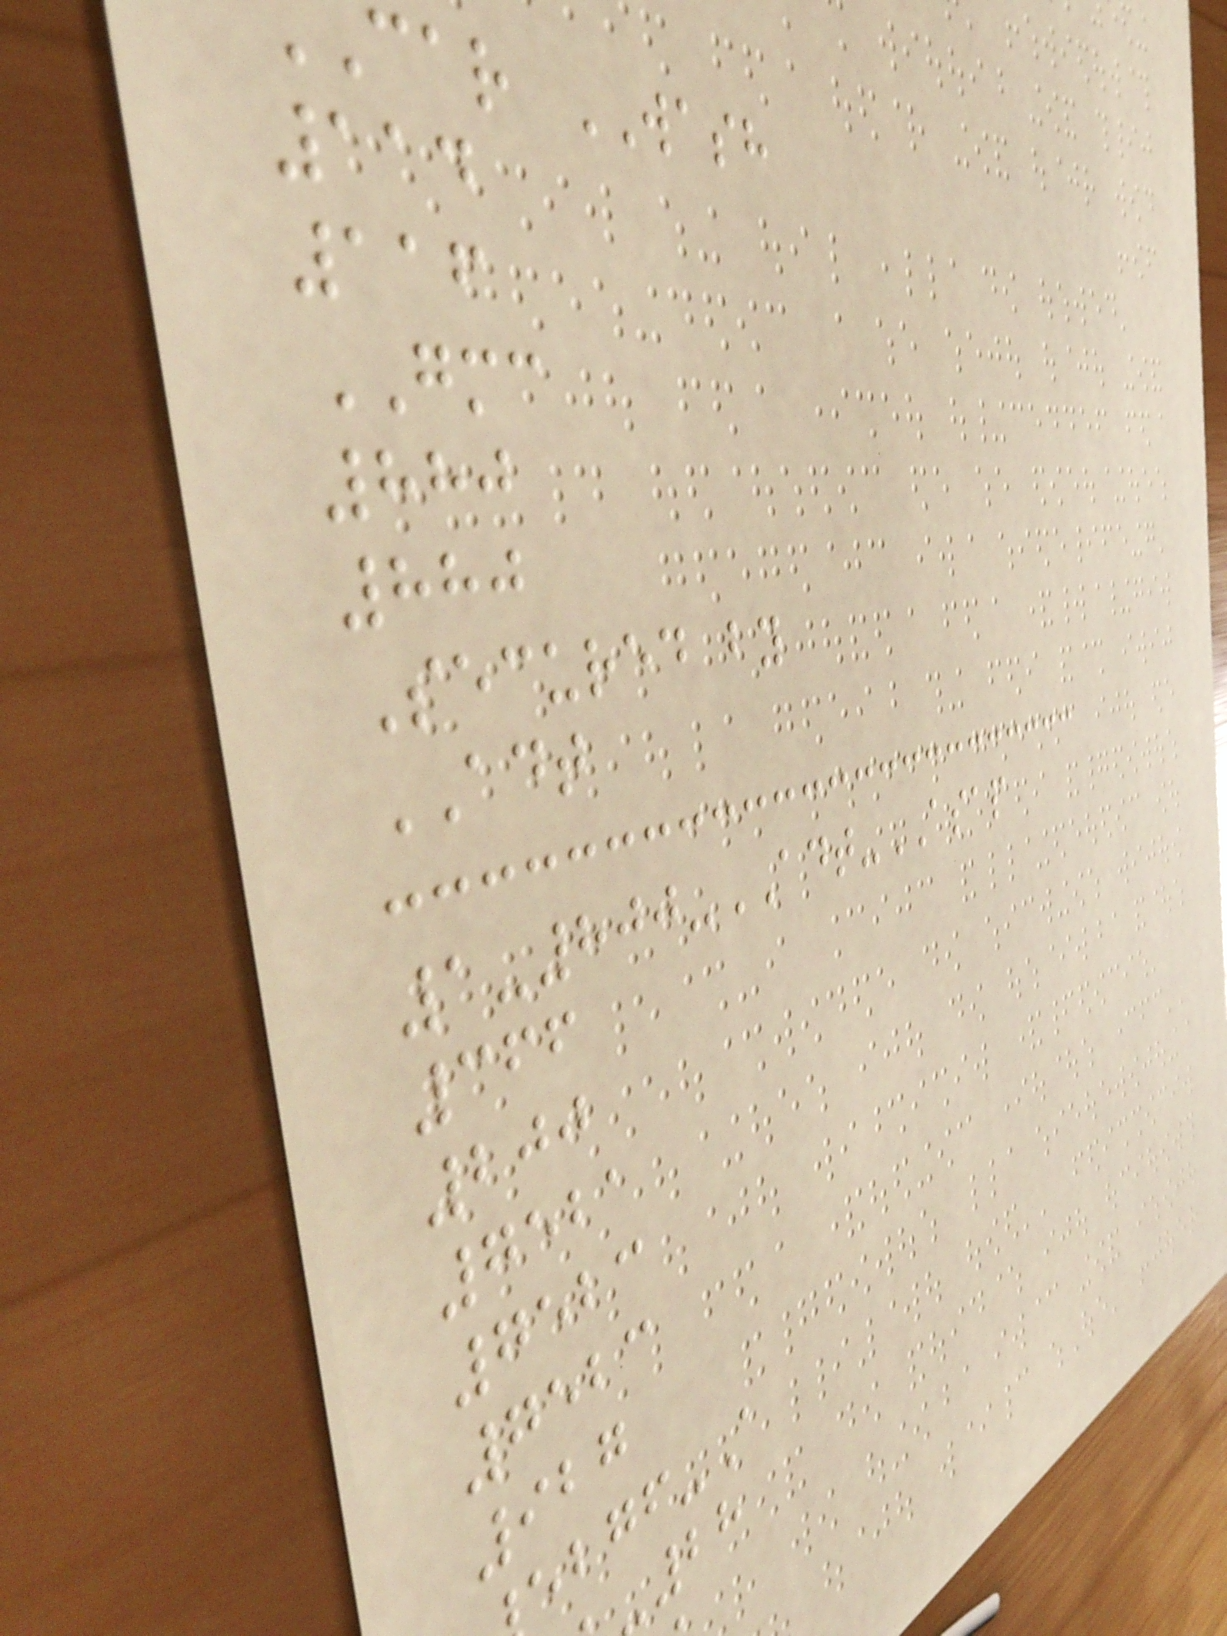car WASH
114
116
GMC
880
880
Secured by
ADT
1-800-ADT-ASAP
366
200
7521
7523
7523
927
